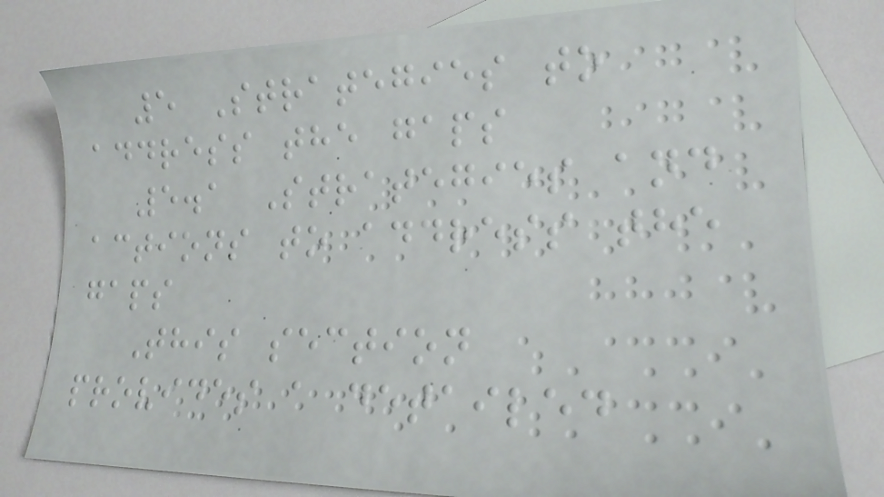5 Strategies to
address the gaps
5.1 Strategies and
actions to address the
gaps
This section
provides a detailed
